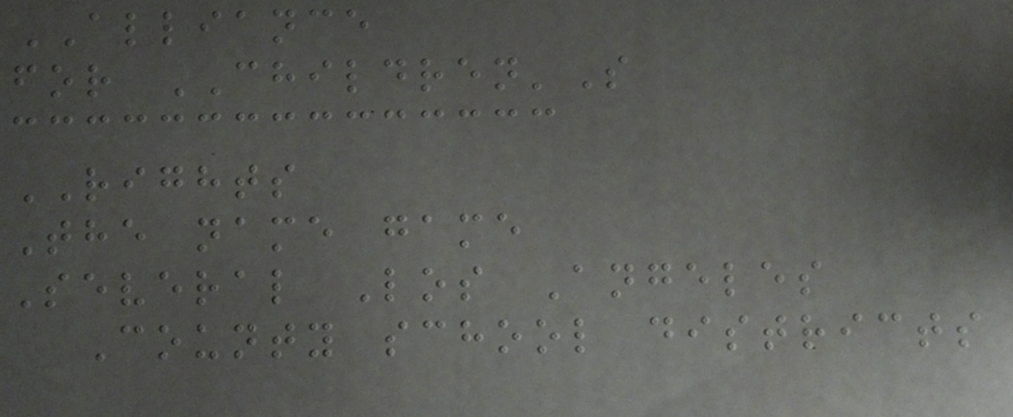ALLIANCE
for CHILDREN'S
RIGHTS
The name game
Several Los Angeles
County school districts
